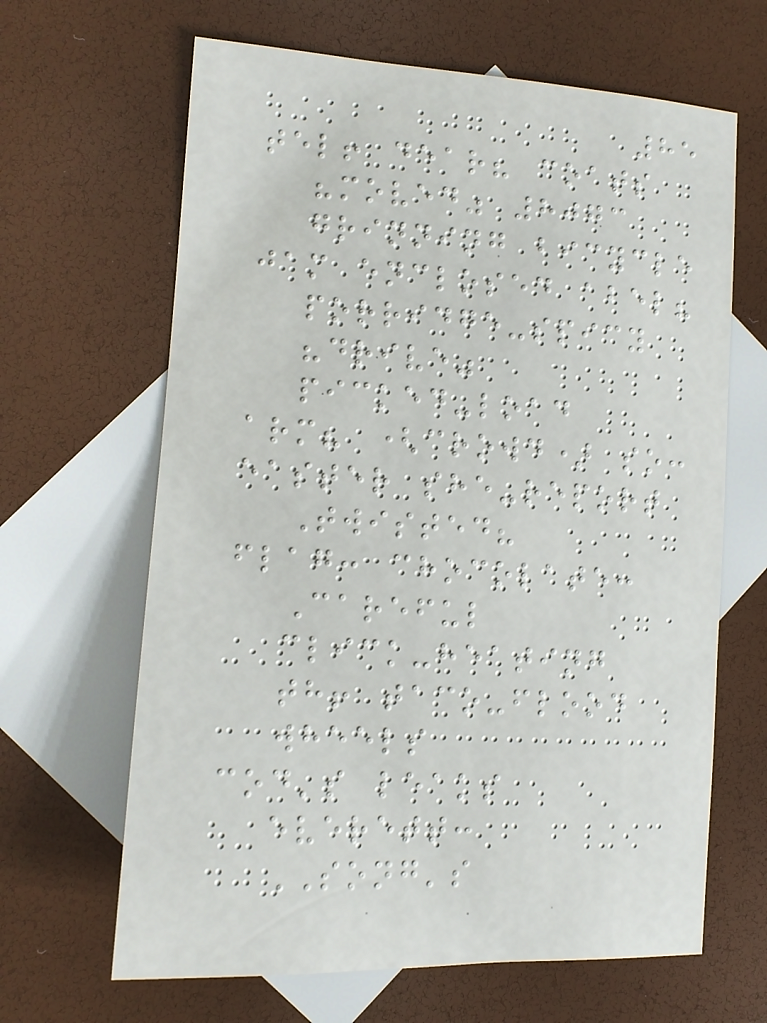85
tel! dear? coats
"moved" 8073
grinning bicycle
jam enclosed abel?
porridge-spicy
"drive"
picked-load
arm? (crowd) so:
easter she-report
Twisted?
flag: chocolate:
Careful
click-heating
th! taco-flood
wheels
cod's leaks
everett:
SONG's
